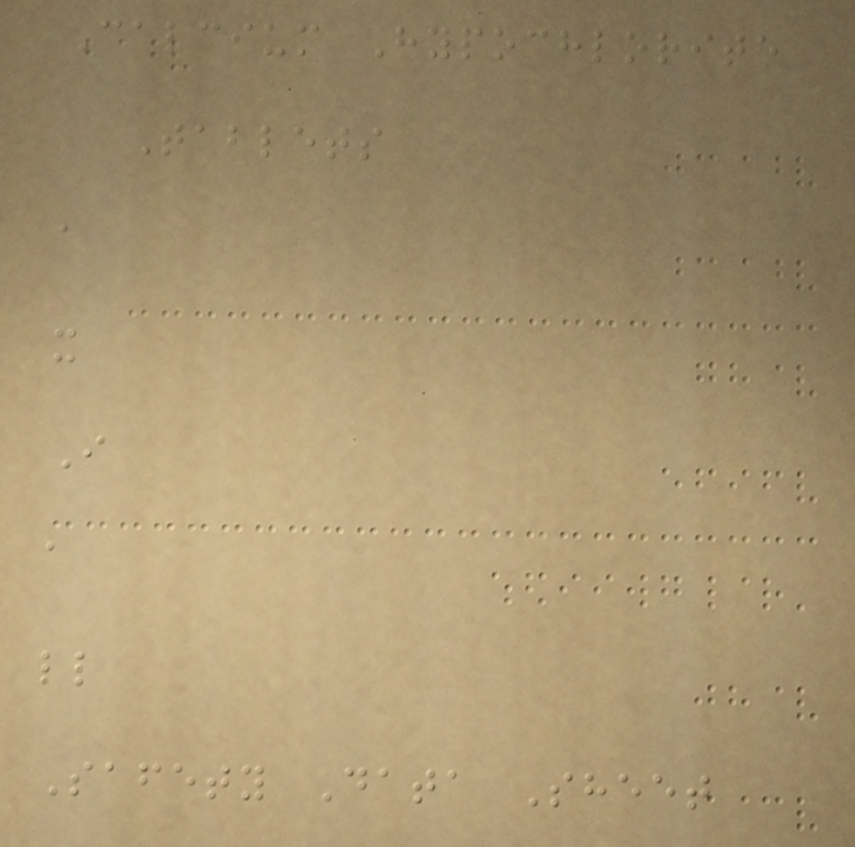Calcium Hypochlorite
Tablets
a
x
I
a
ll
Safety Data Sheet
